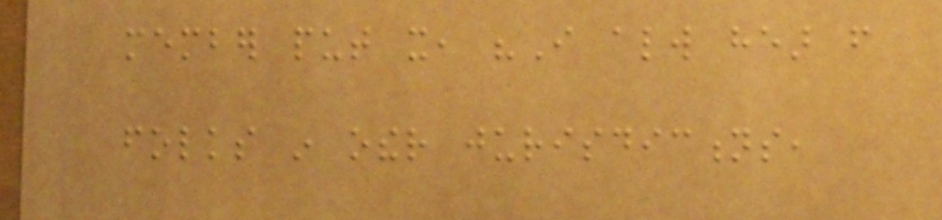member put it, "I always hear from
folks in other jurisdictions,
